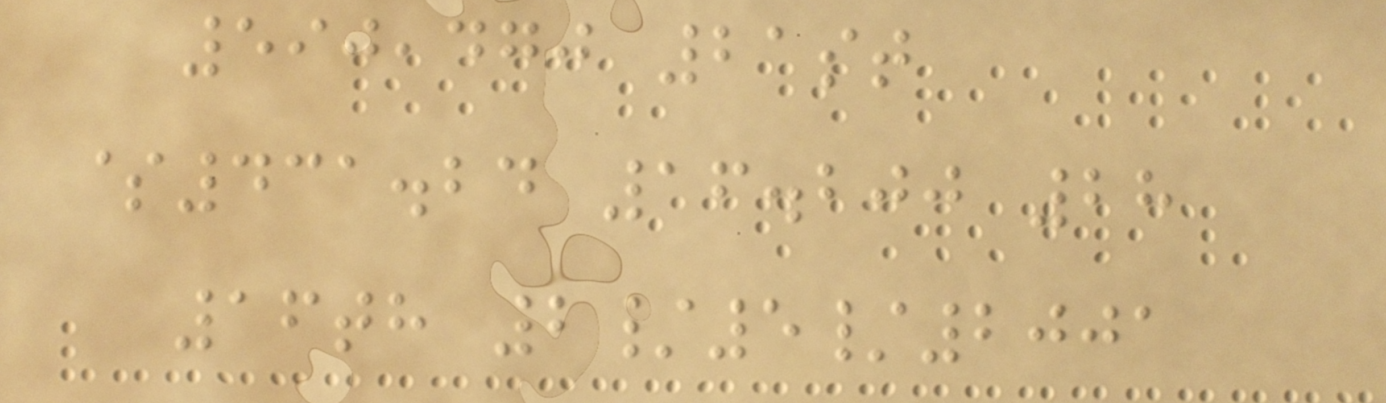590,470 21st
$431.24 16.200 28
16th 2/5/2001
